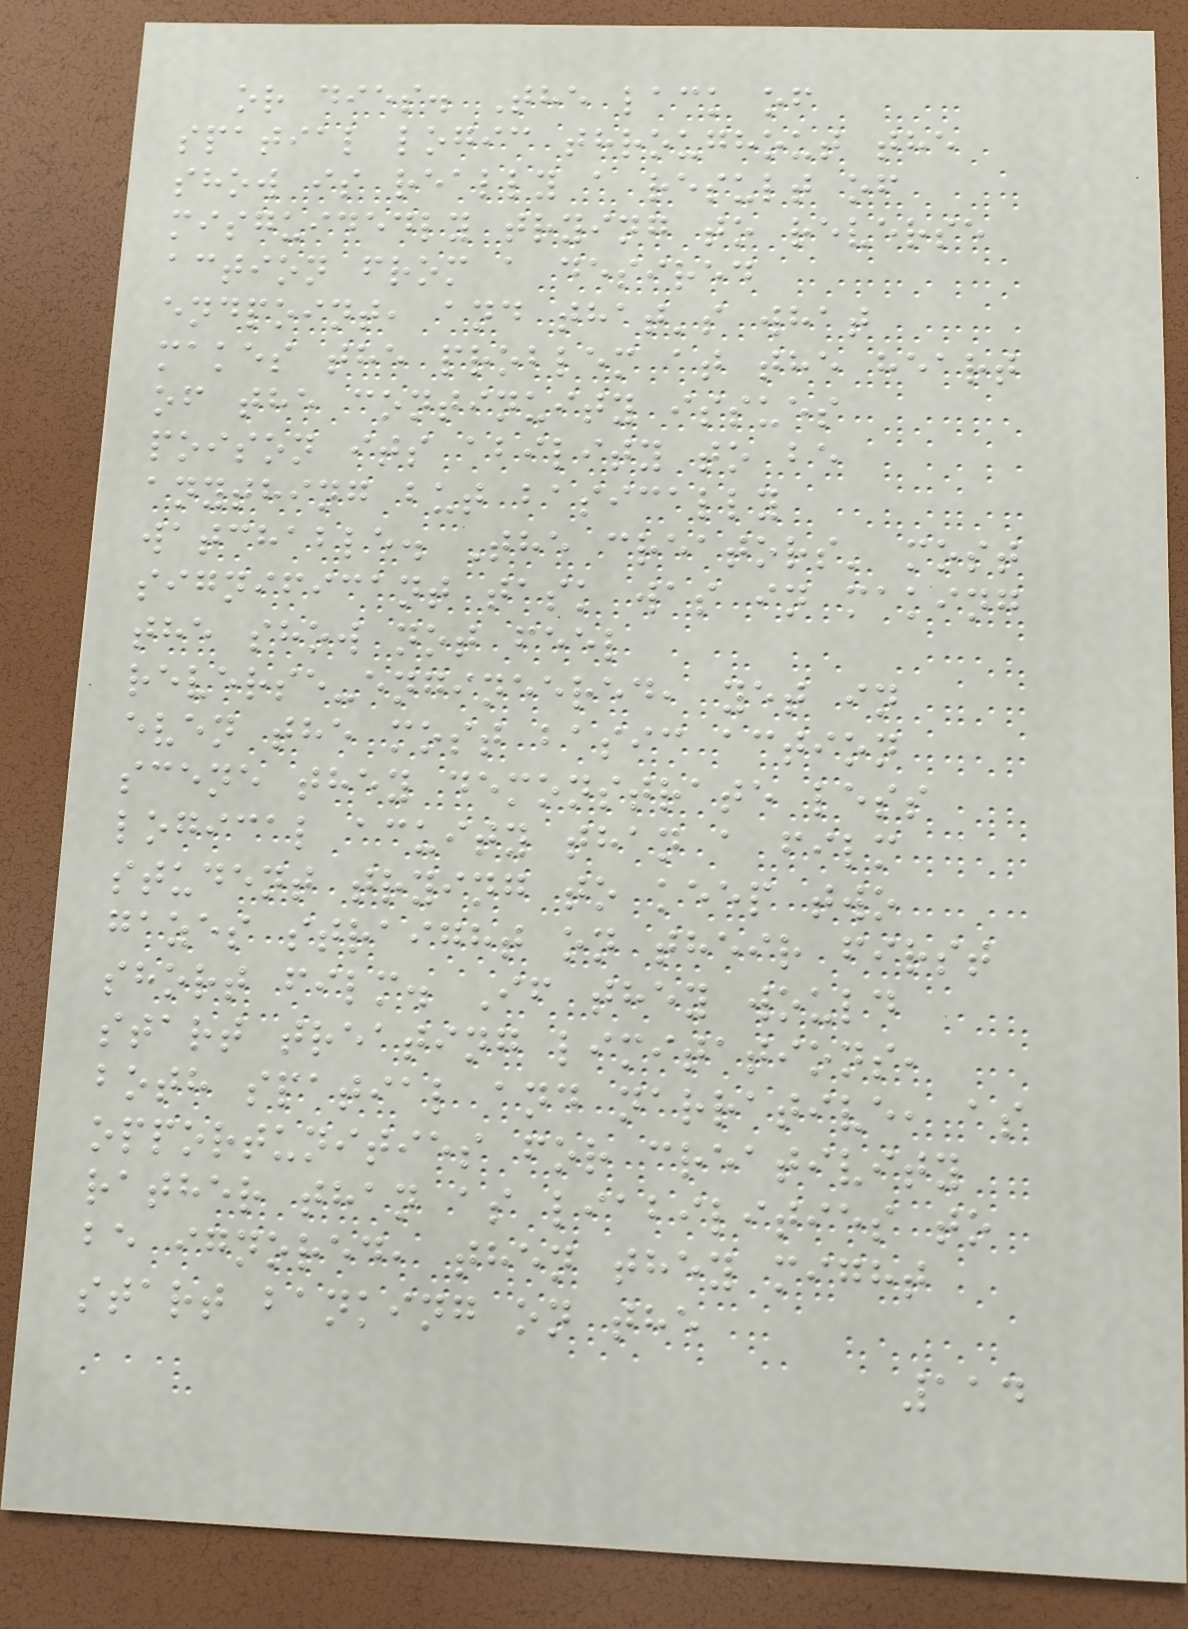or dies. The lack of
spatial logic throughout the
show is really a result of
misguidedly trying to reverse
action from a desired
endpoint, and that's what
makes the problem at the heart
of the continuity issues
poison its ability to be
anything but basically
watchable. The creators' most
significant task was in making
the show not feel
reverse-engineered, yet in
even the most basic action
scene they demonstrate less
logical acuity than a film
student trying to keep two
gazes straight on their first
short film. If they would
start treating limitations,
both spatial and narrative, as
opportunities for creativity
rather than as liabilities to
be ignored, then they might
start banking on the
114
